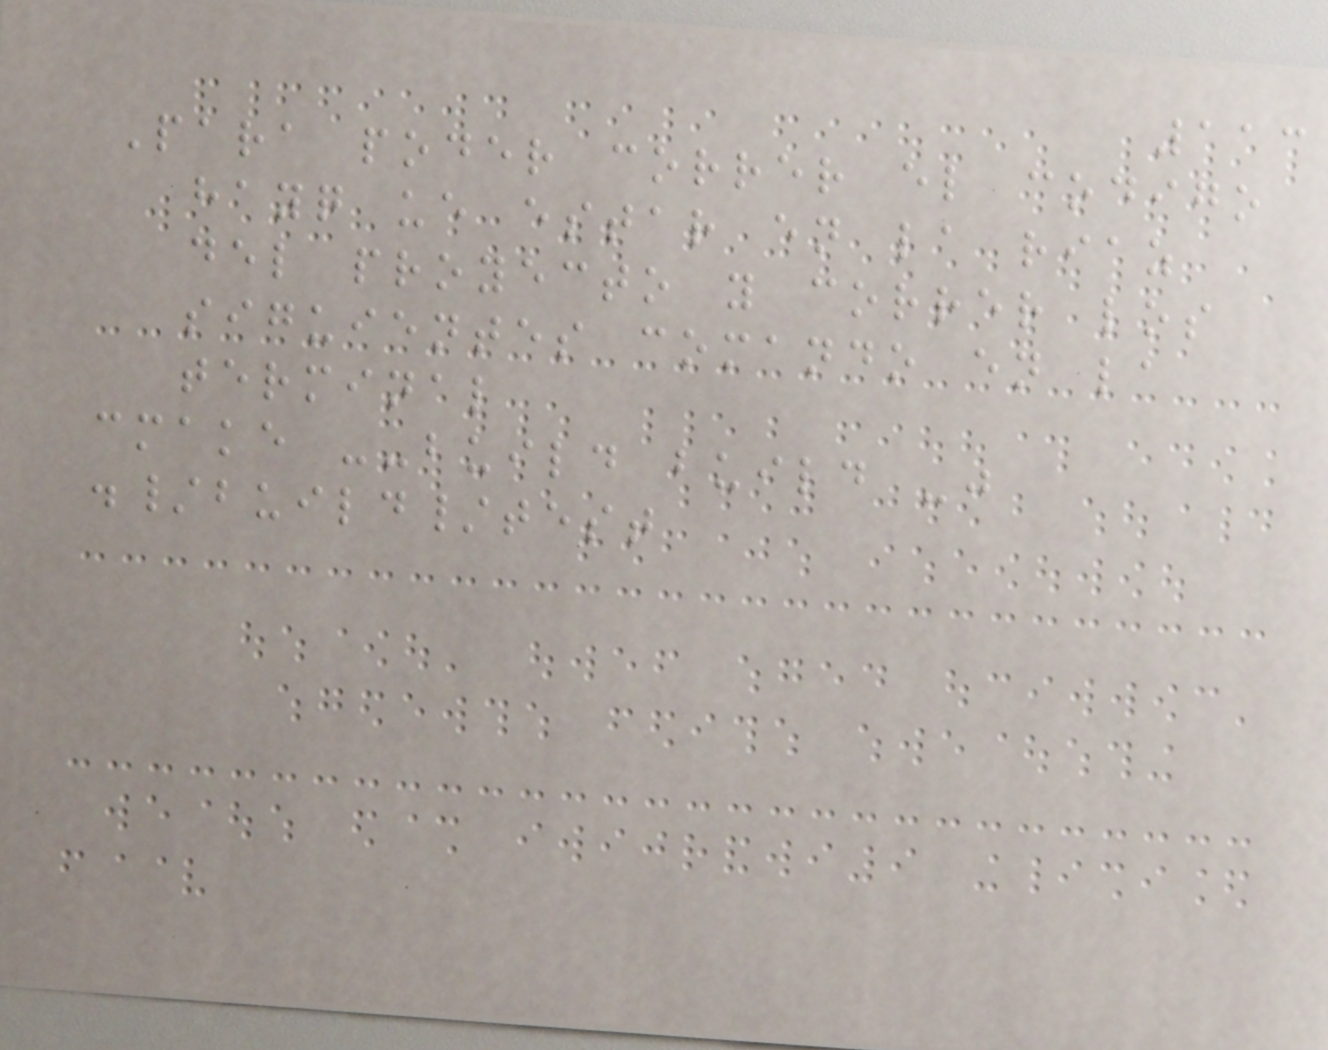113
Para poder correr el codigo
hayq ue estar en la riaz
del proyecto y correr los
siguientes comando en la
terminal
cmake --build build -j
./build/test
